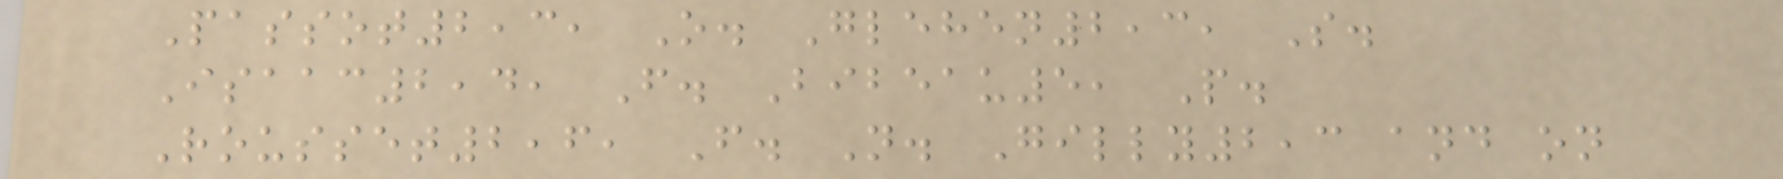Passot2,3, O. Glehen2,3, S.
Isaac2,4, F. Bibeau5, P.
Rousset2,6, F. N. Gilly2,3 and on
